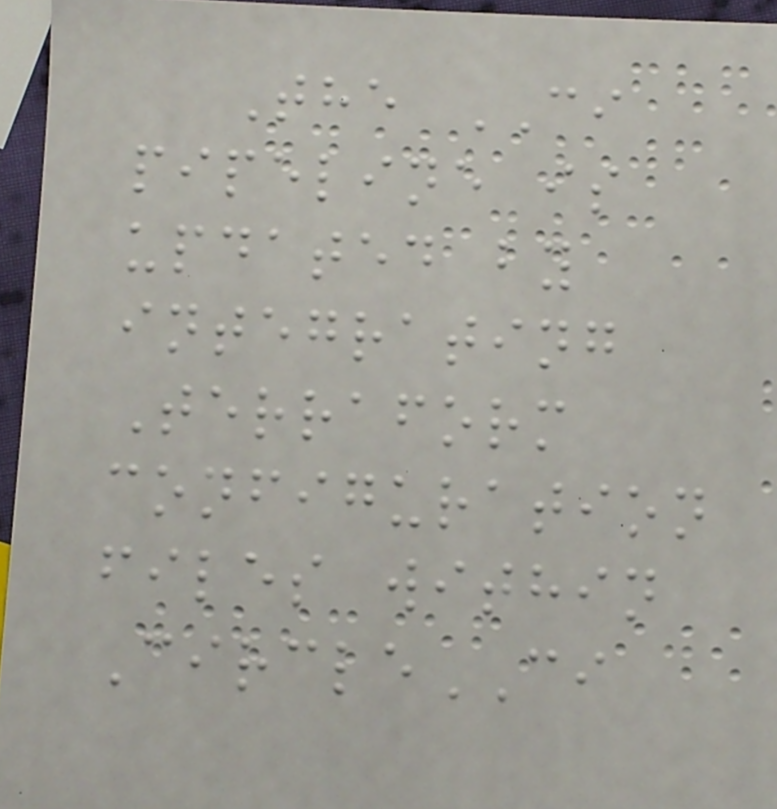The CI
pipeline is
updated by
integrating
Terraform
configuration
files within
CircleCI
